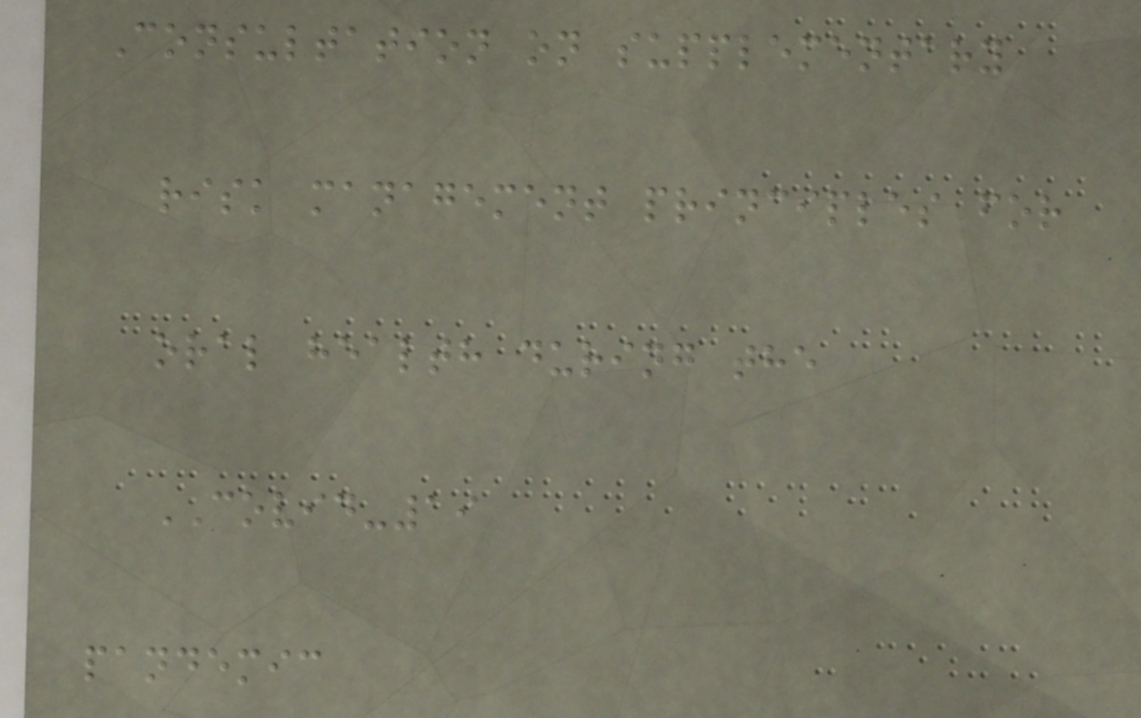Consultation on supplementary
risk management principles for
oral health during the
COVID-19
pandemic
